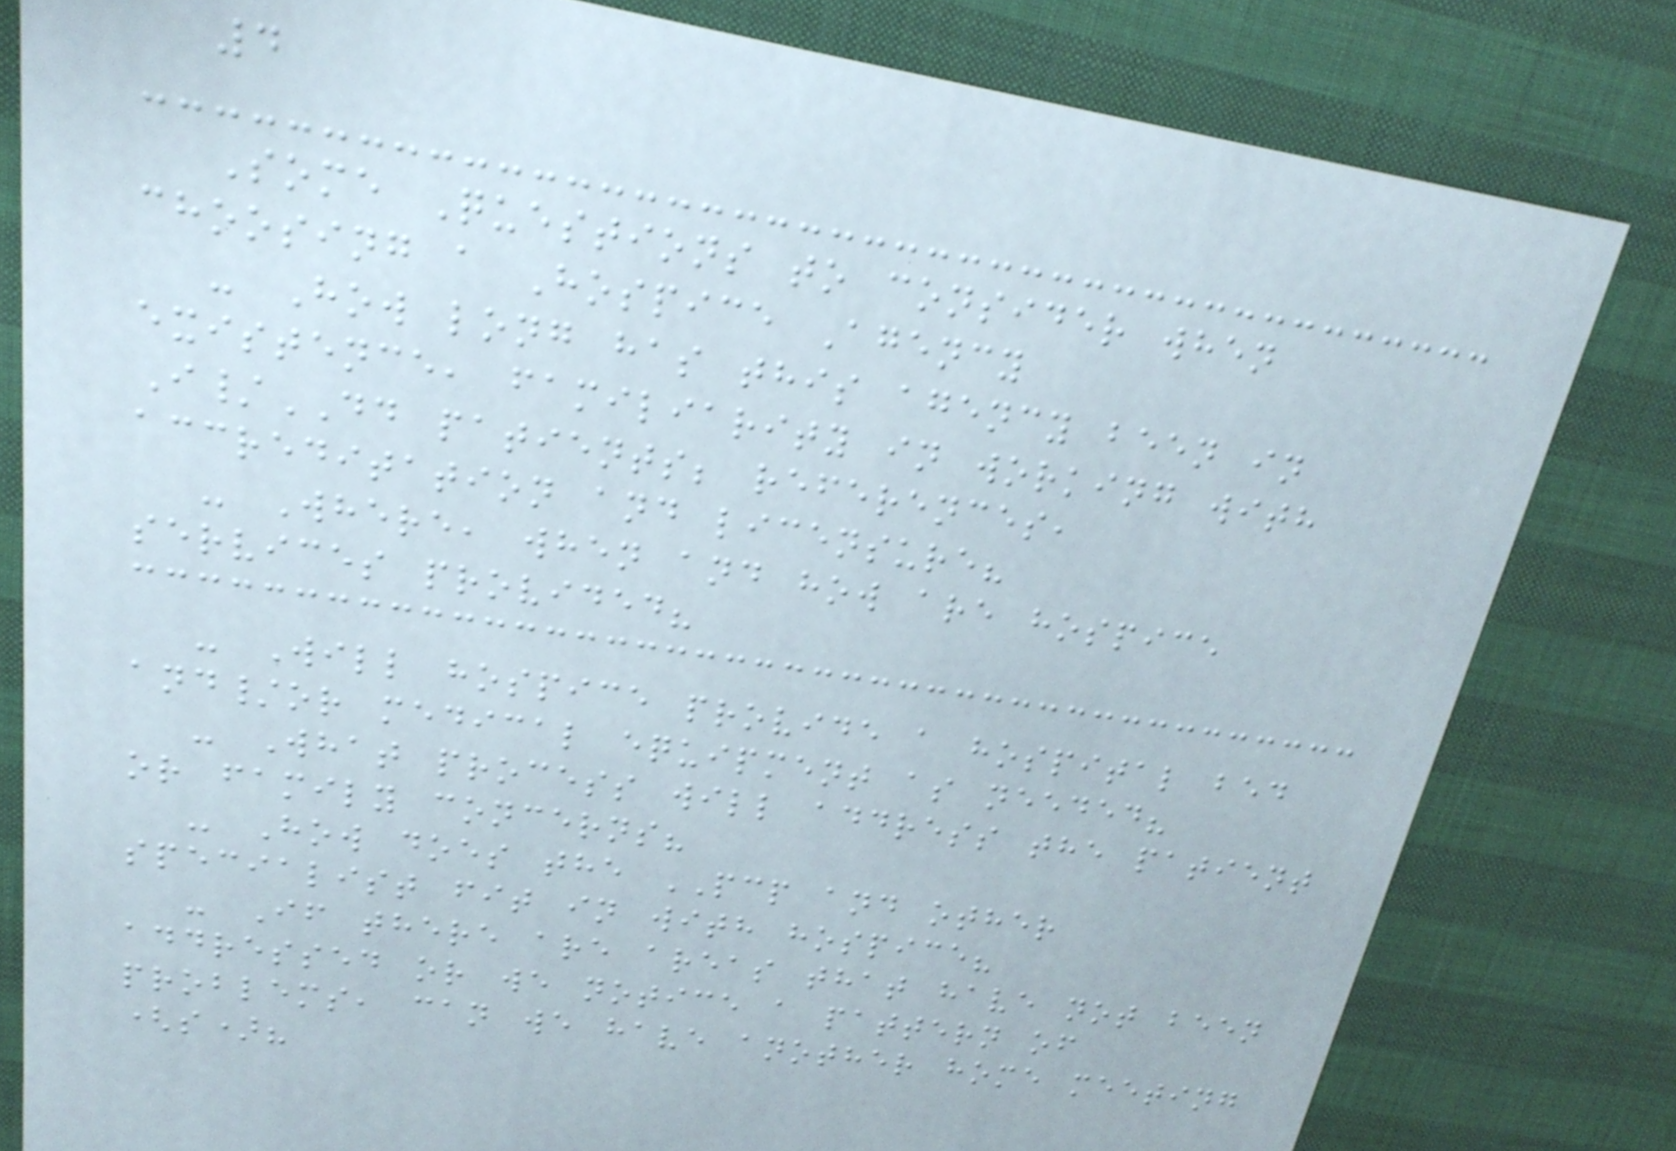4
Some Questions to consider when
choosing a Hospice Agency
- How long has this agency been in
existence, familiarity in working with
I/DD patients; references,
accreditation and licensure?
- Where, when and how are hospice
services provided?
- Will hospice provide a hospital bed
and/or medical equipment as needed?
- What process will address the patient
or family concerns?
- How does the PCP and other
specialist fit in with hospice?
- If there are areas that have not been
addressed or we notice a pattern of
problems, can we have another home meeting
(s)?
